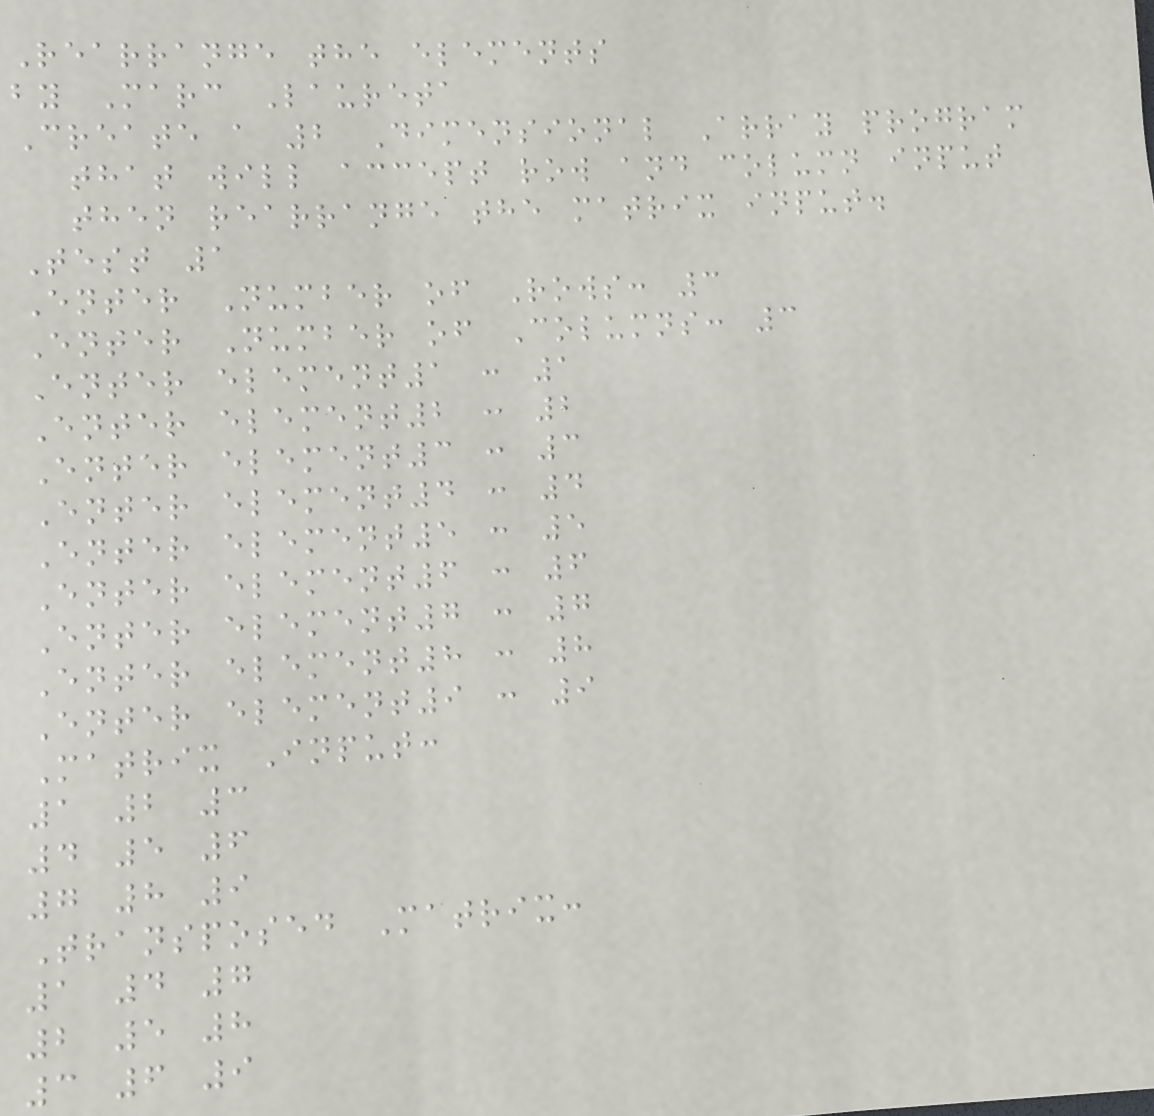Rearrange the elements
by Marc Laureta
Create a 2 Dimensional Array program
that will accept row and column input
then rearrange the matrix input.
Test 1
Enter Number of Rows: 3
Enter Number of Columns: 3
Enter element1 : 1
Enter element2 : 2
Enter element3 : 3
Enter element4 : 4
Enter element5 : 5
Enter element6 : 6
Enter element7 : 7
Enter element8 : 8
Enter element9 : 9
Matrix Input:
1 2 3
4 5 6
7 8 9
Transposed Matrix:
1 4 7
2 5 8
3 6 9
